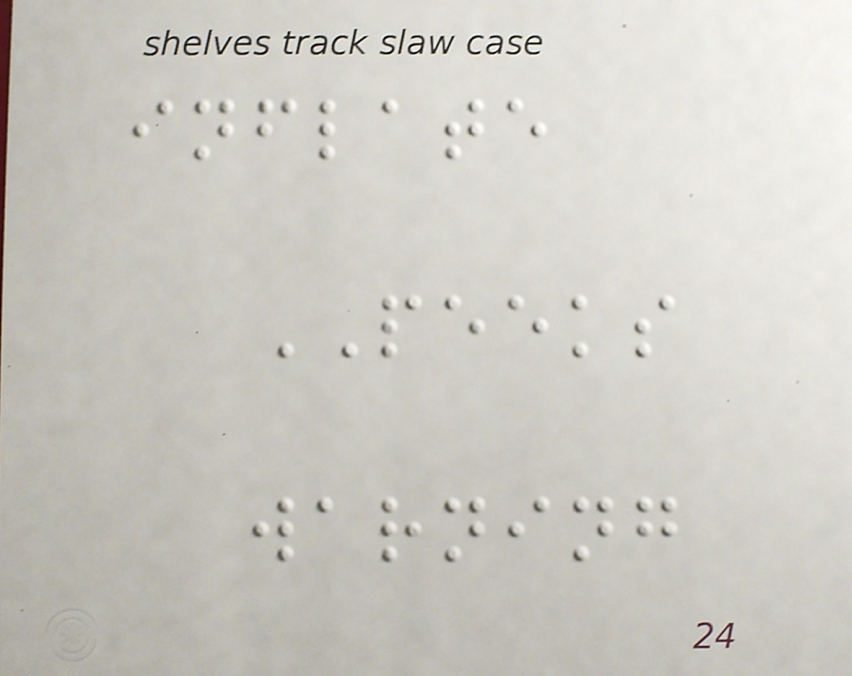inflate
PEEKS
warning
